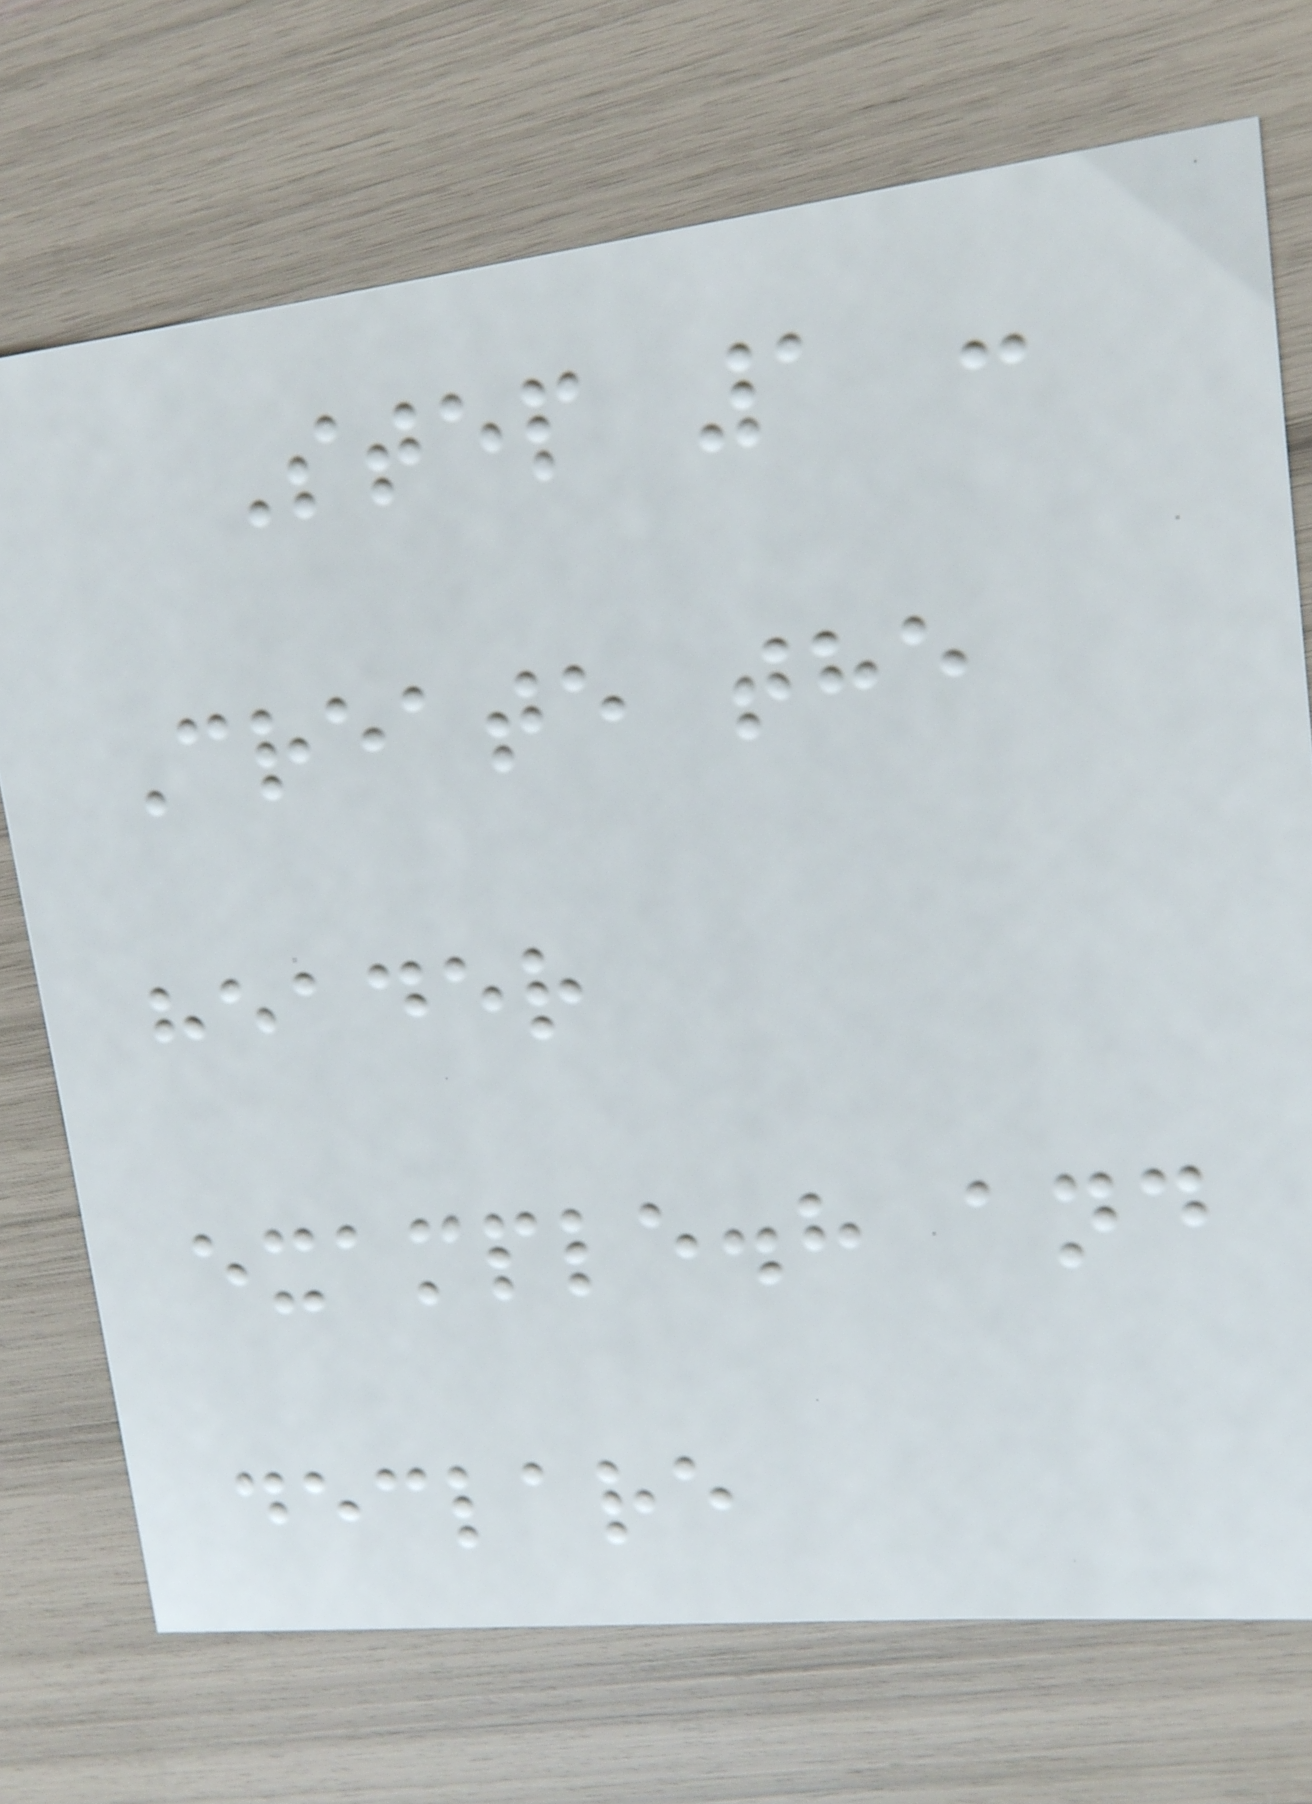Step 1 :
Create the
header
example.h and
declare
